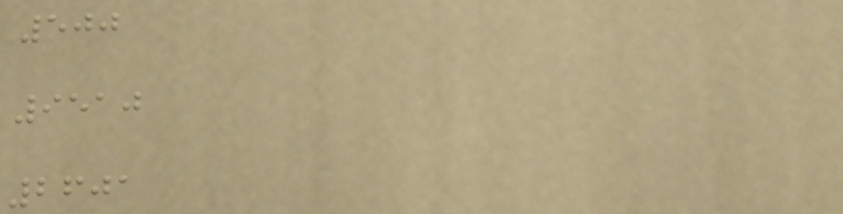500
9510
2601
